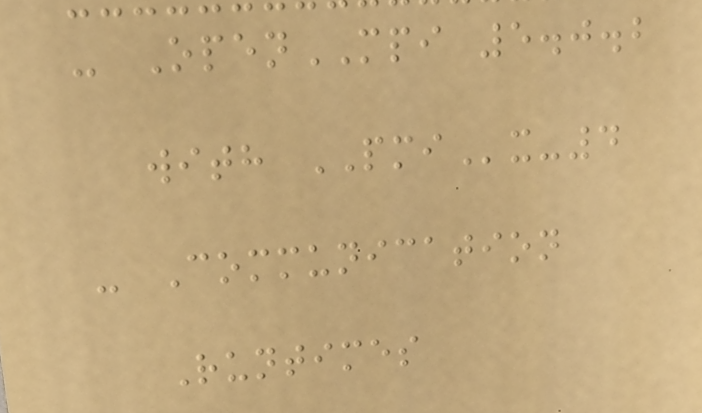- OpenMPI 5.0.2
with PMIx-4
- Communication
Runtimes
